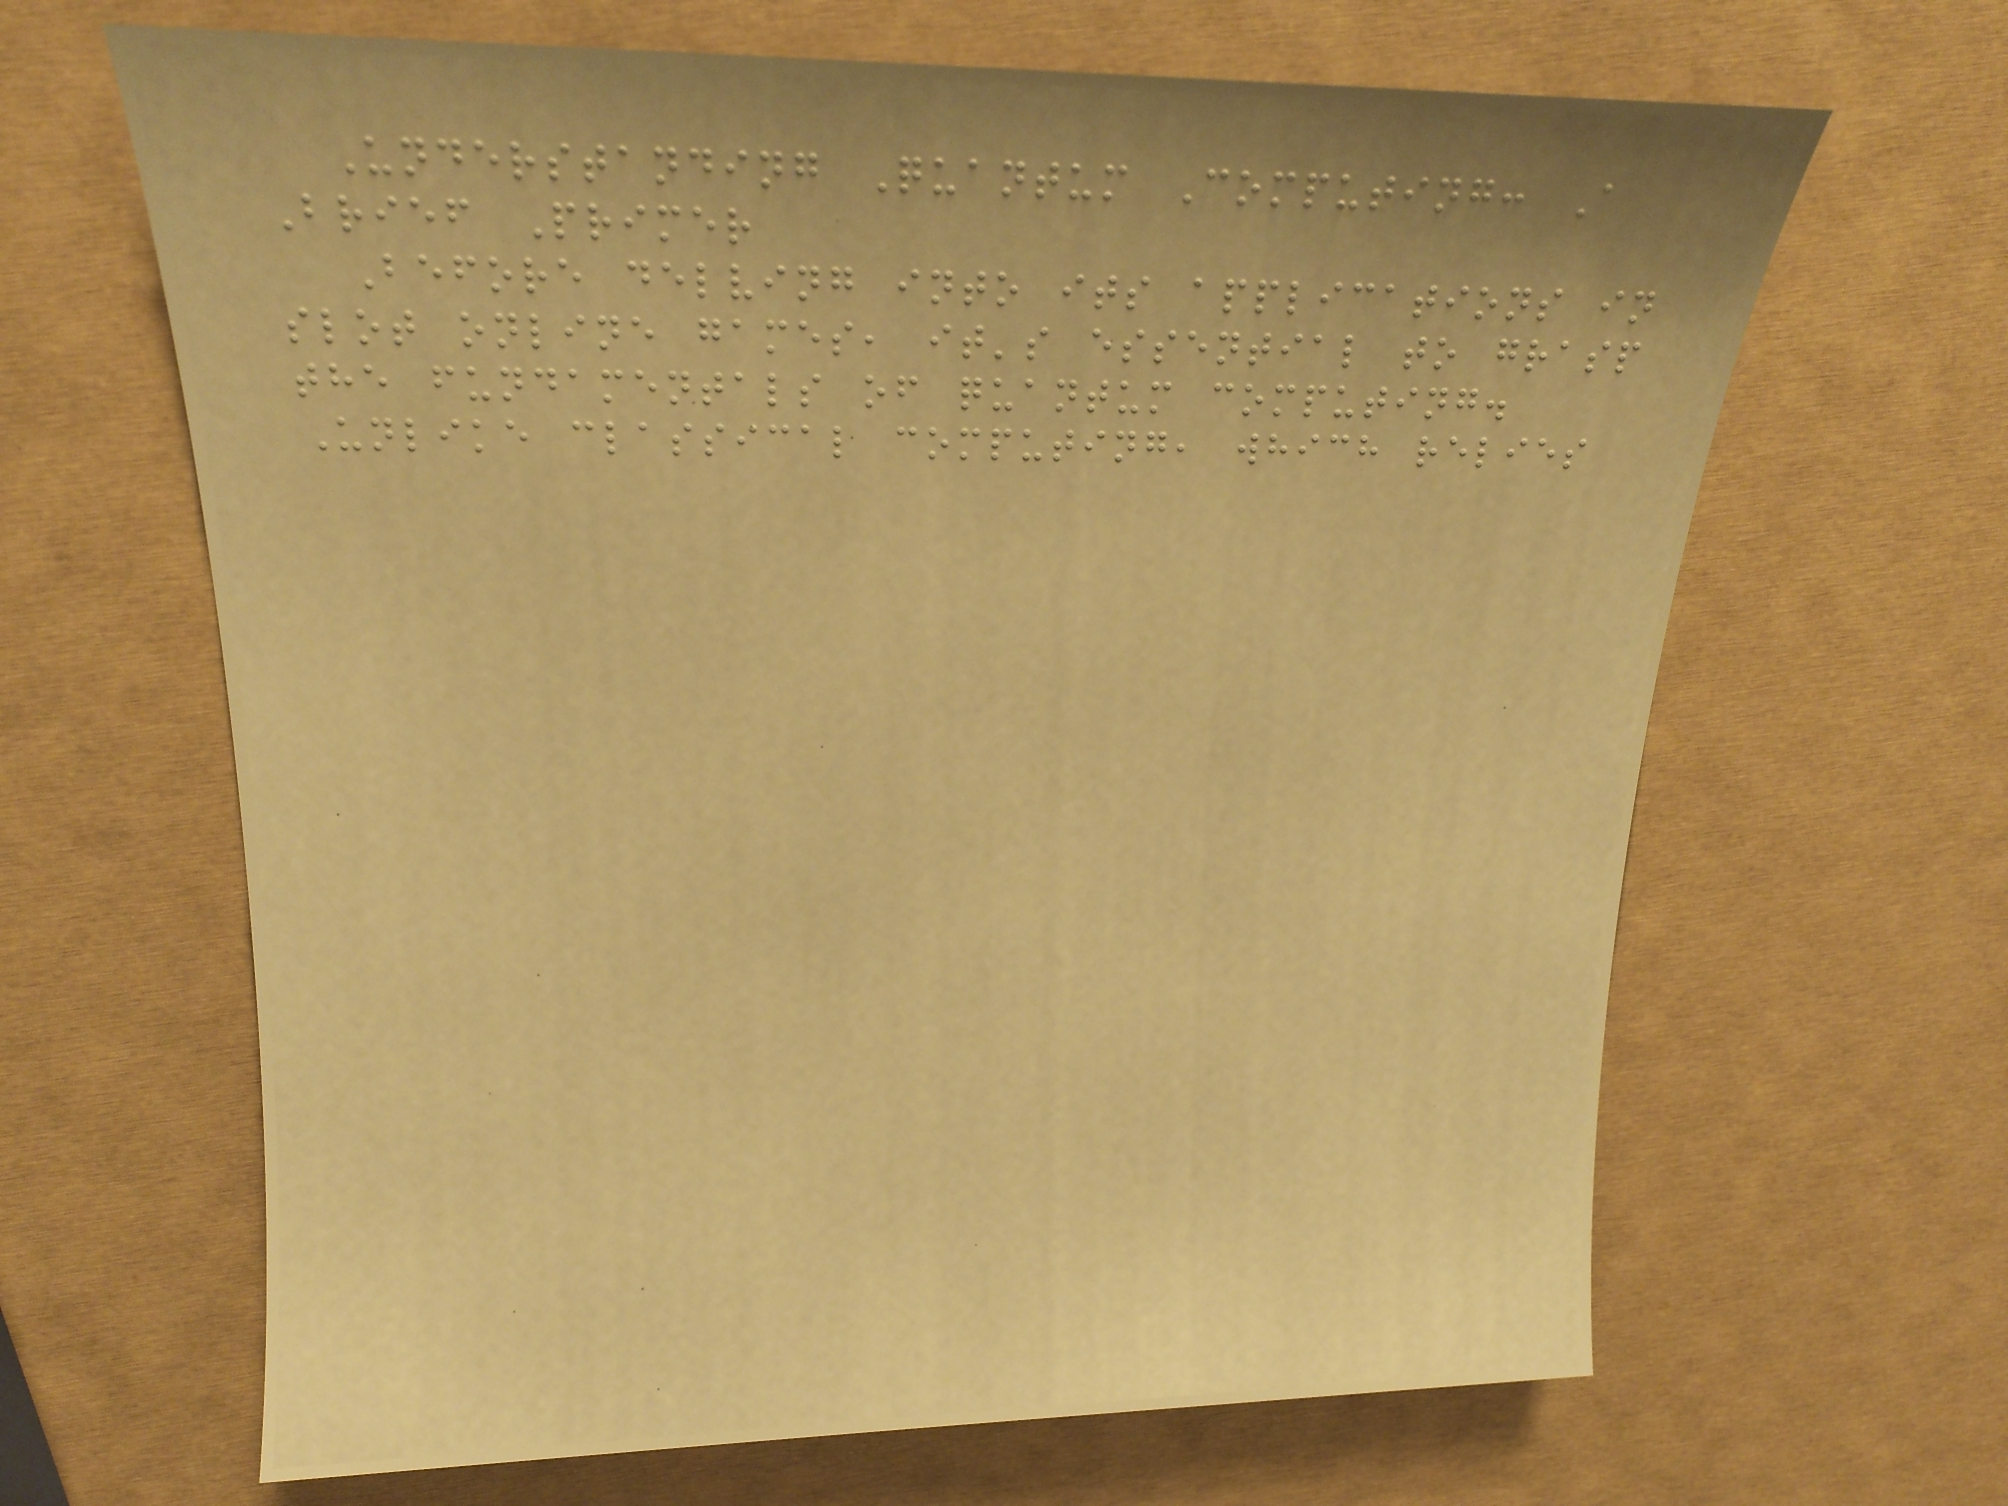Understanding Quantum Computing: A
Brief Primer
Before delving into its applications in
slot online games, it's essential to grasp
the fundamentals of quantum computing.
Unlike classical computing, which relies
